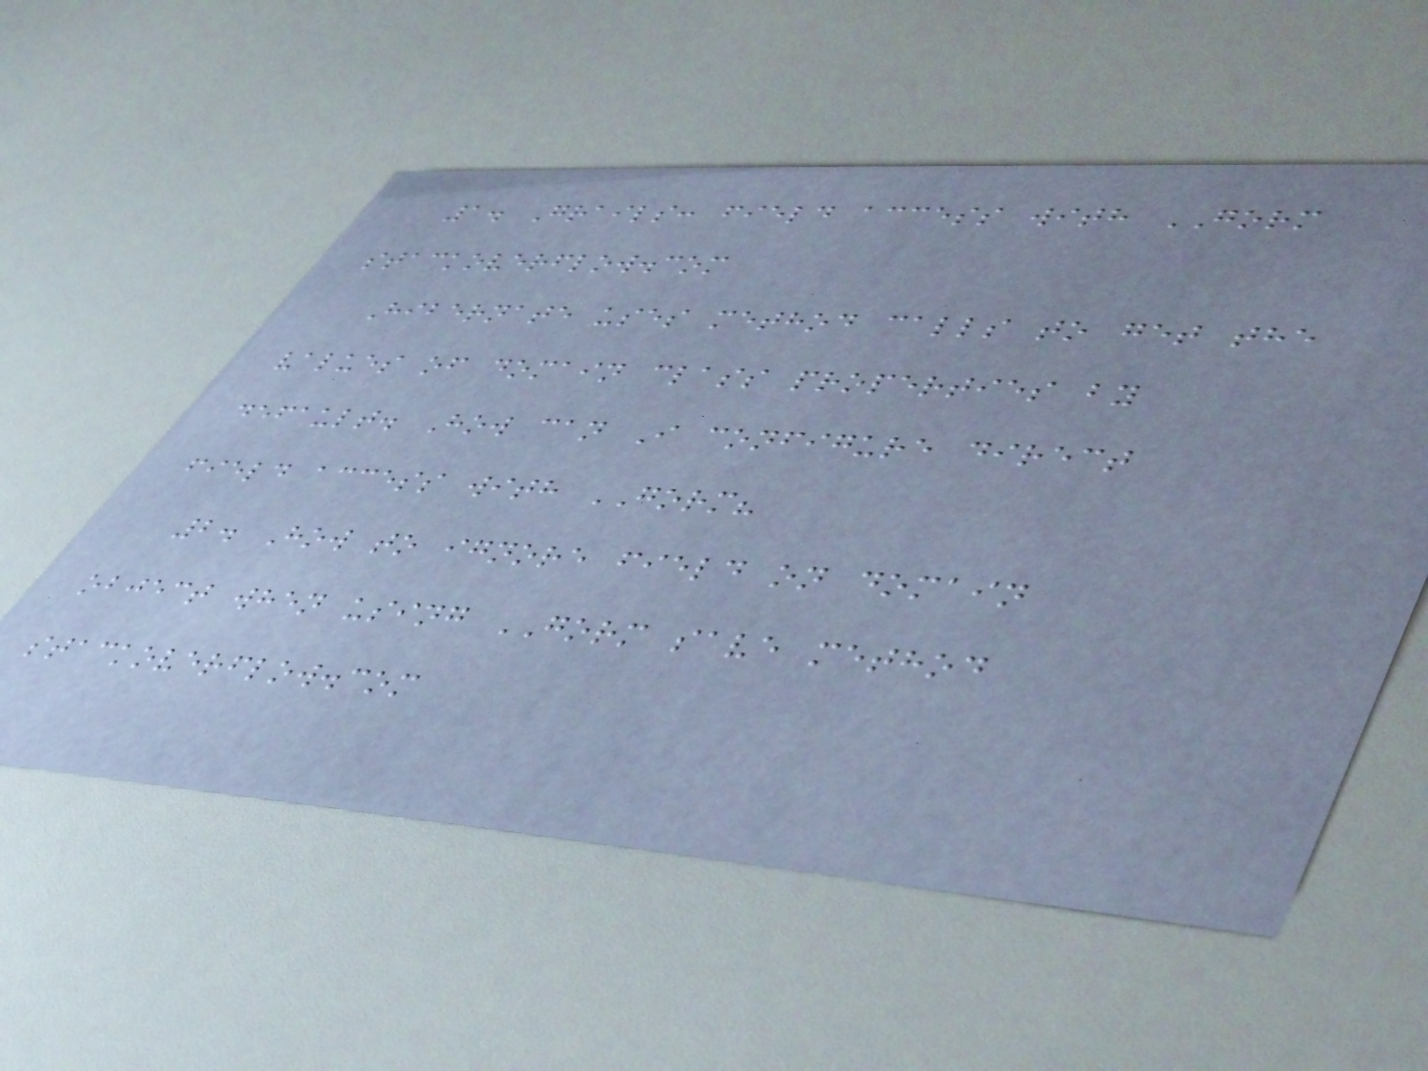1. Grails: field access with GORM
stackoverflow.com
Hibernate uses method calls to get the
values of domain class properties by
default. How can I configure direct
field access with GORM?
2. How to ignore field on domain
object when using GORM save method
stackoverflow.com
